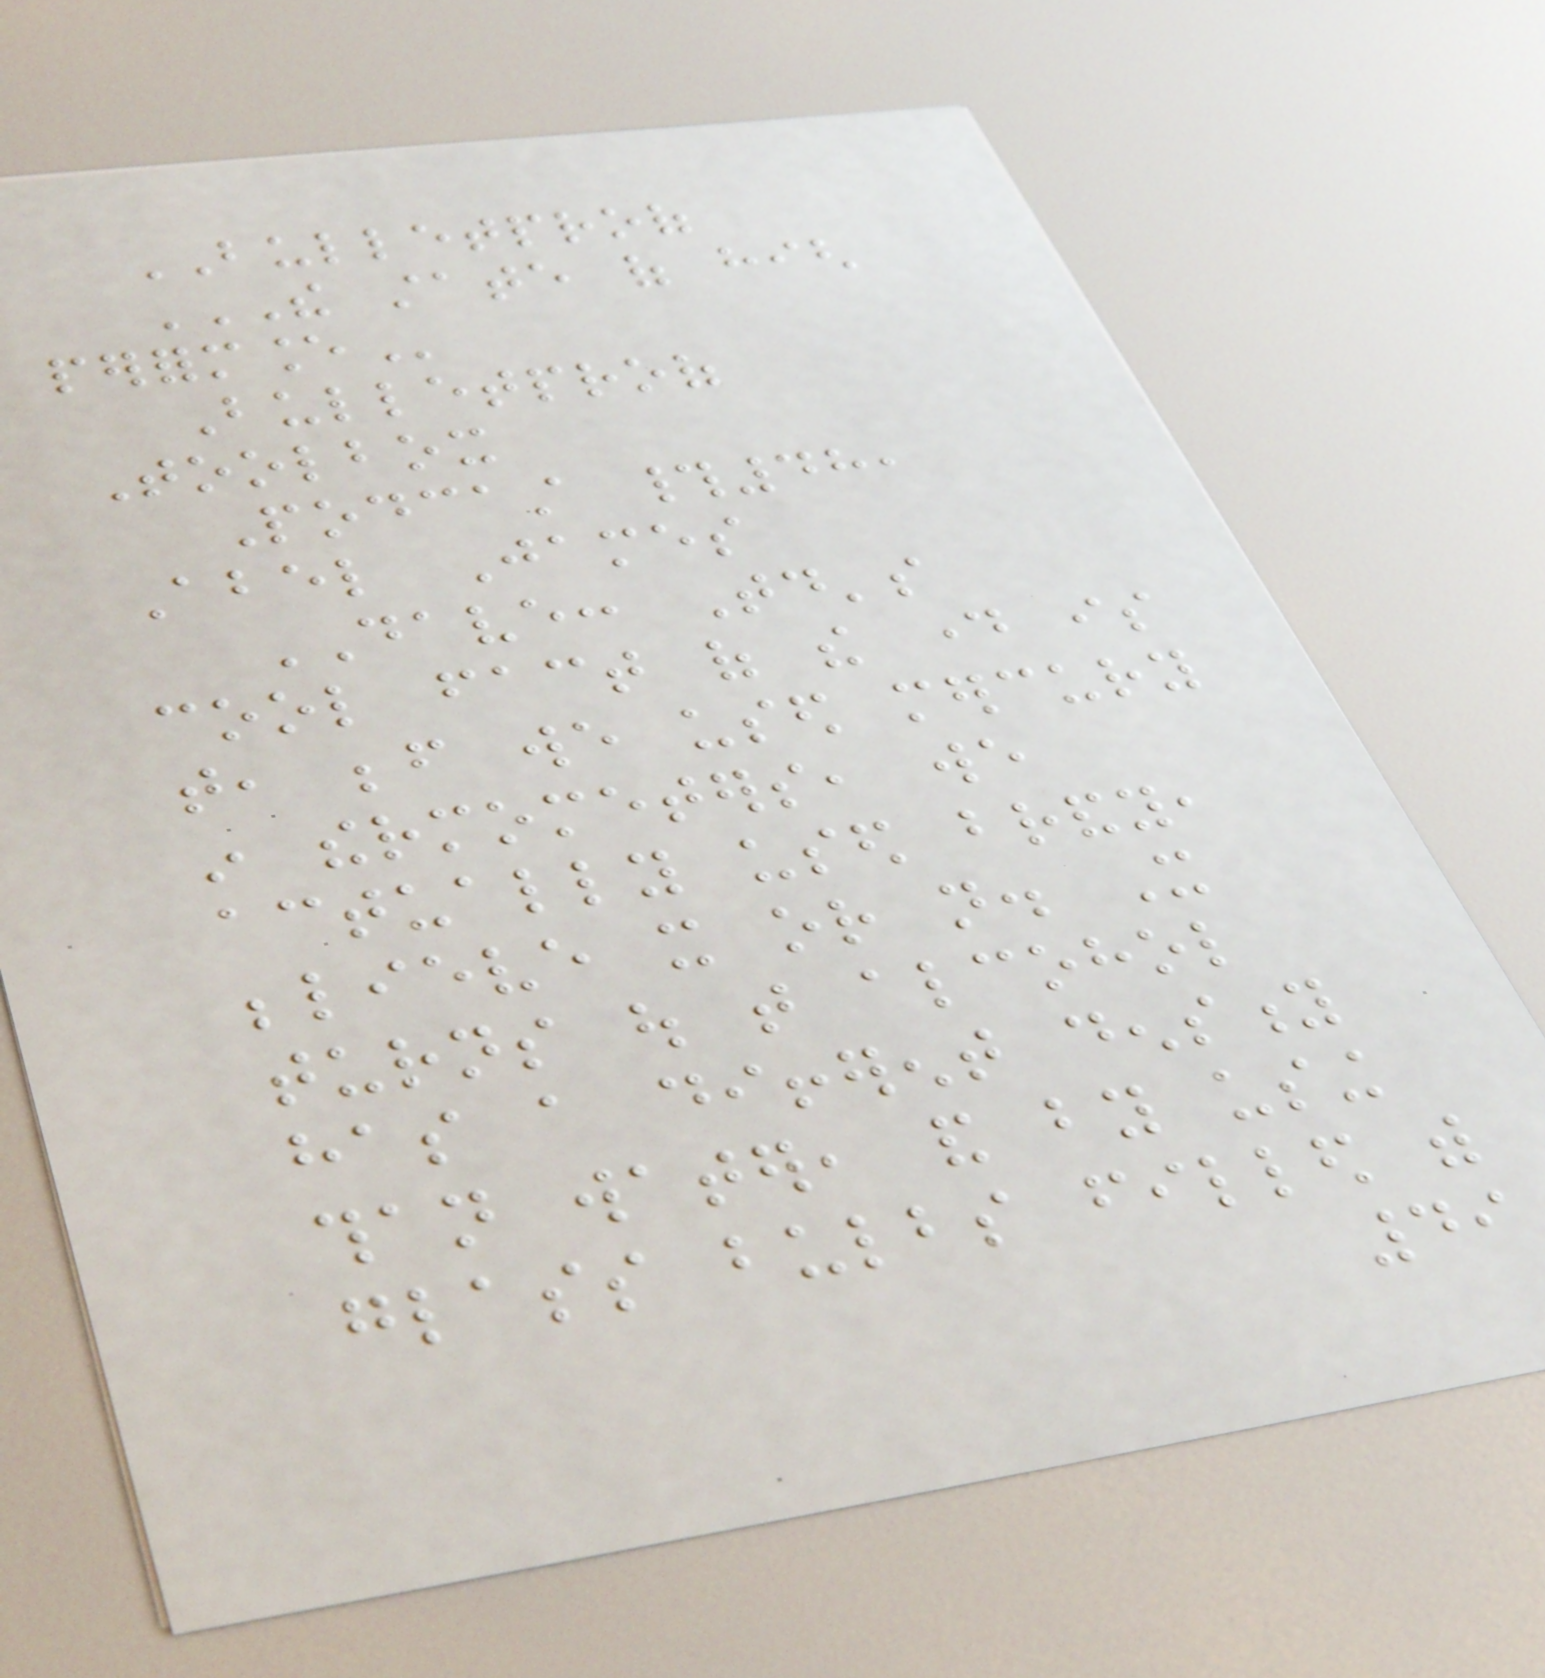BULLETPROOF
THE STATE OF HIGH
PERFORMANCE
Bulletproof
Toolbox
Podcast #48,
Abel James
DAVE: Today's
cool fact of the day is
that, before we used mercury
in thermometers, we
actually used brandy,
believe it or not. It
turns out that alcohol
has a different density
than water, and by using
glass bulbs filled with
49
